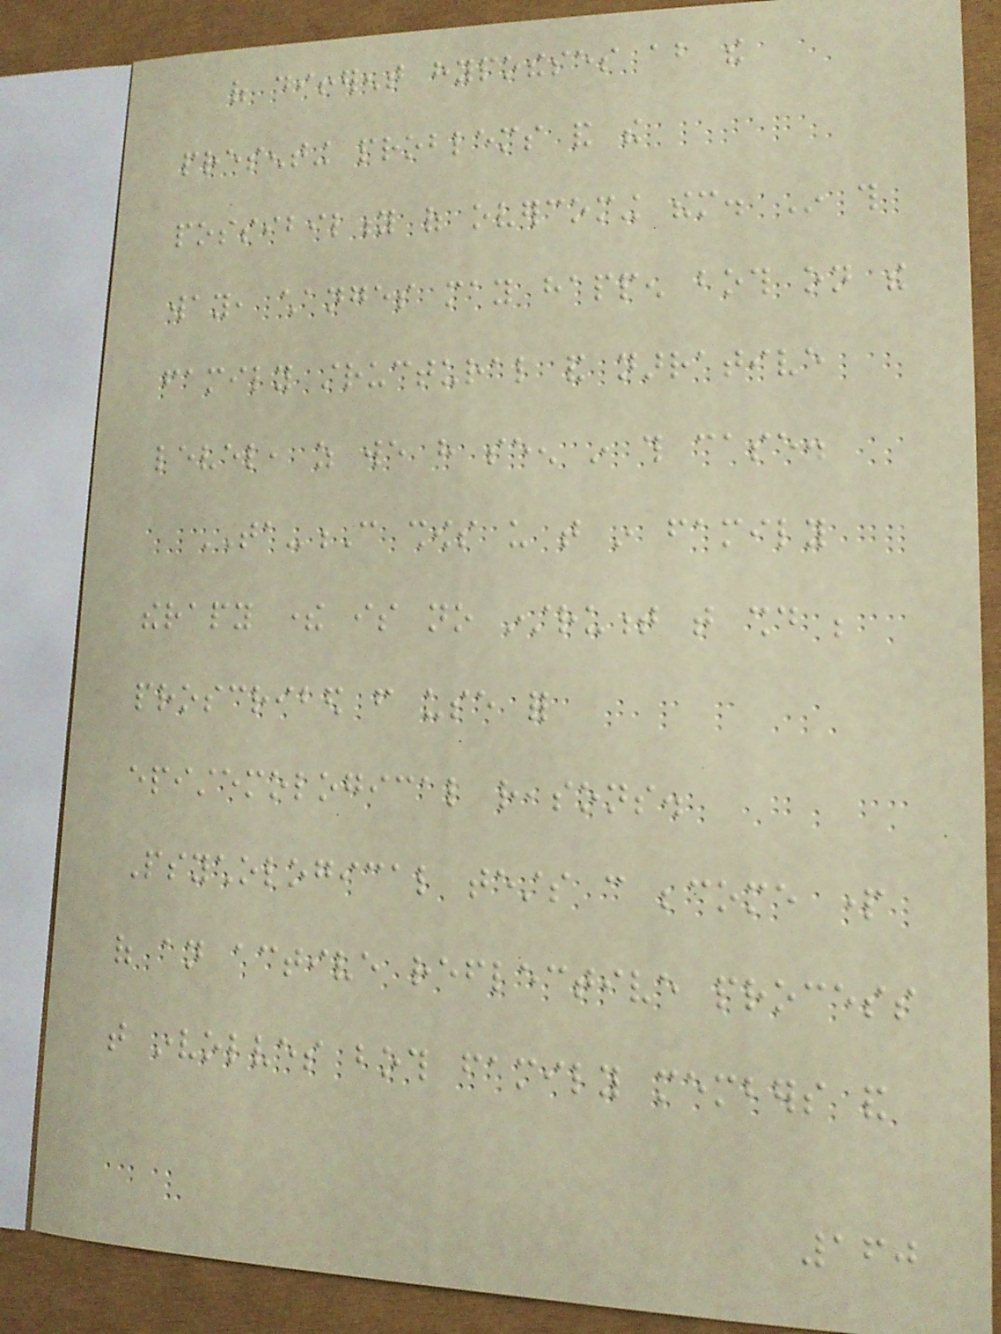of different hypotheses about the
presenting problems and the
possibility of overcoming them. In this
way, changes may happen both on the
family structural and narrative
level, as we have seen in this case.
TA-C shows us that in family
therapy there is no instrument that should be
proscribed from use for
epistemological reasons.
Psychological tests can become part
of an active reflective process
that involves both family members and
160
